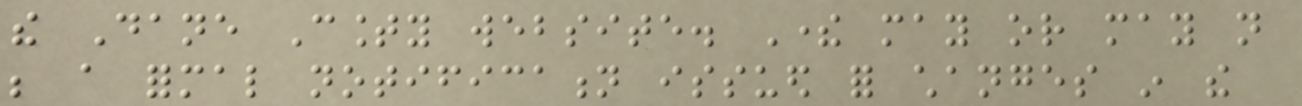the Dane County website. There may or may not
be a formal notification issued for changes in the
